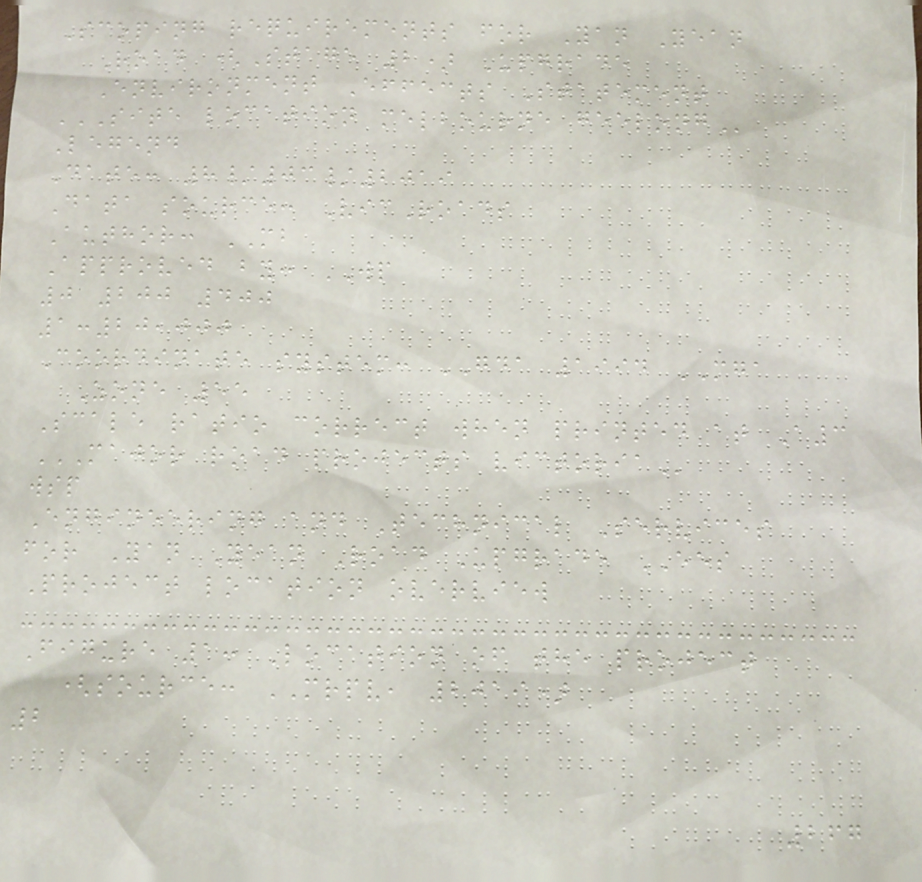Scoping requirements for Yan Yean
Road (Stage 2) Upgrade
Environment Effects Statement
SITE LOCATION MELBOURNE GEELONG
Legend
Date: 8/03/2019
Data source: VicRoads
Author: MB
Approved by: WP
0 200 400
1:20,000
Coordinate system: GDA 1994 MGA
Zone 55
Scale ratio correct when printed at A3
MAJOR ROAD PROJECTS VICTORIA
wsp
Engineering and Technical Services
for Yan Yean Road Upgrade EES
Project location overview
Figure 1: Location of the project
(source: MRPV, 2019)
2
267
